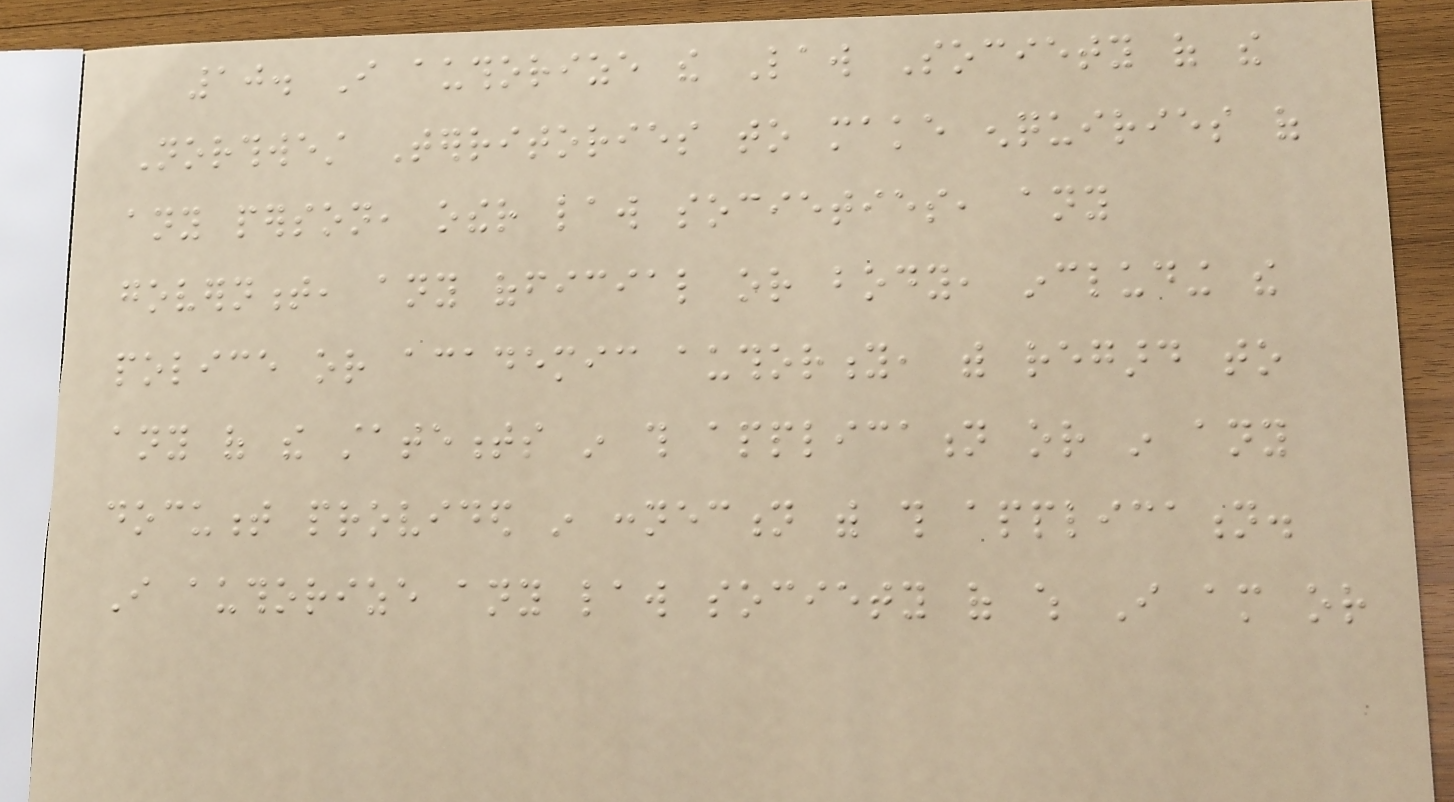10. I authorize the Law Society of the
Northwest Territories to make enquiries of
any person, other law societies, any
government, any official or body, including the
police or academic authority, with regard to
any of the statements in this application or in any
document provided in connection with this application.
I authorize any law society of which I am or
